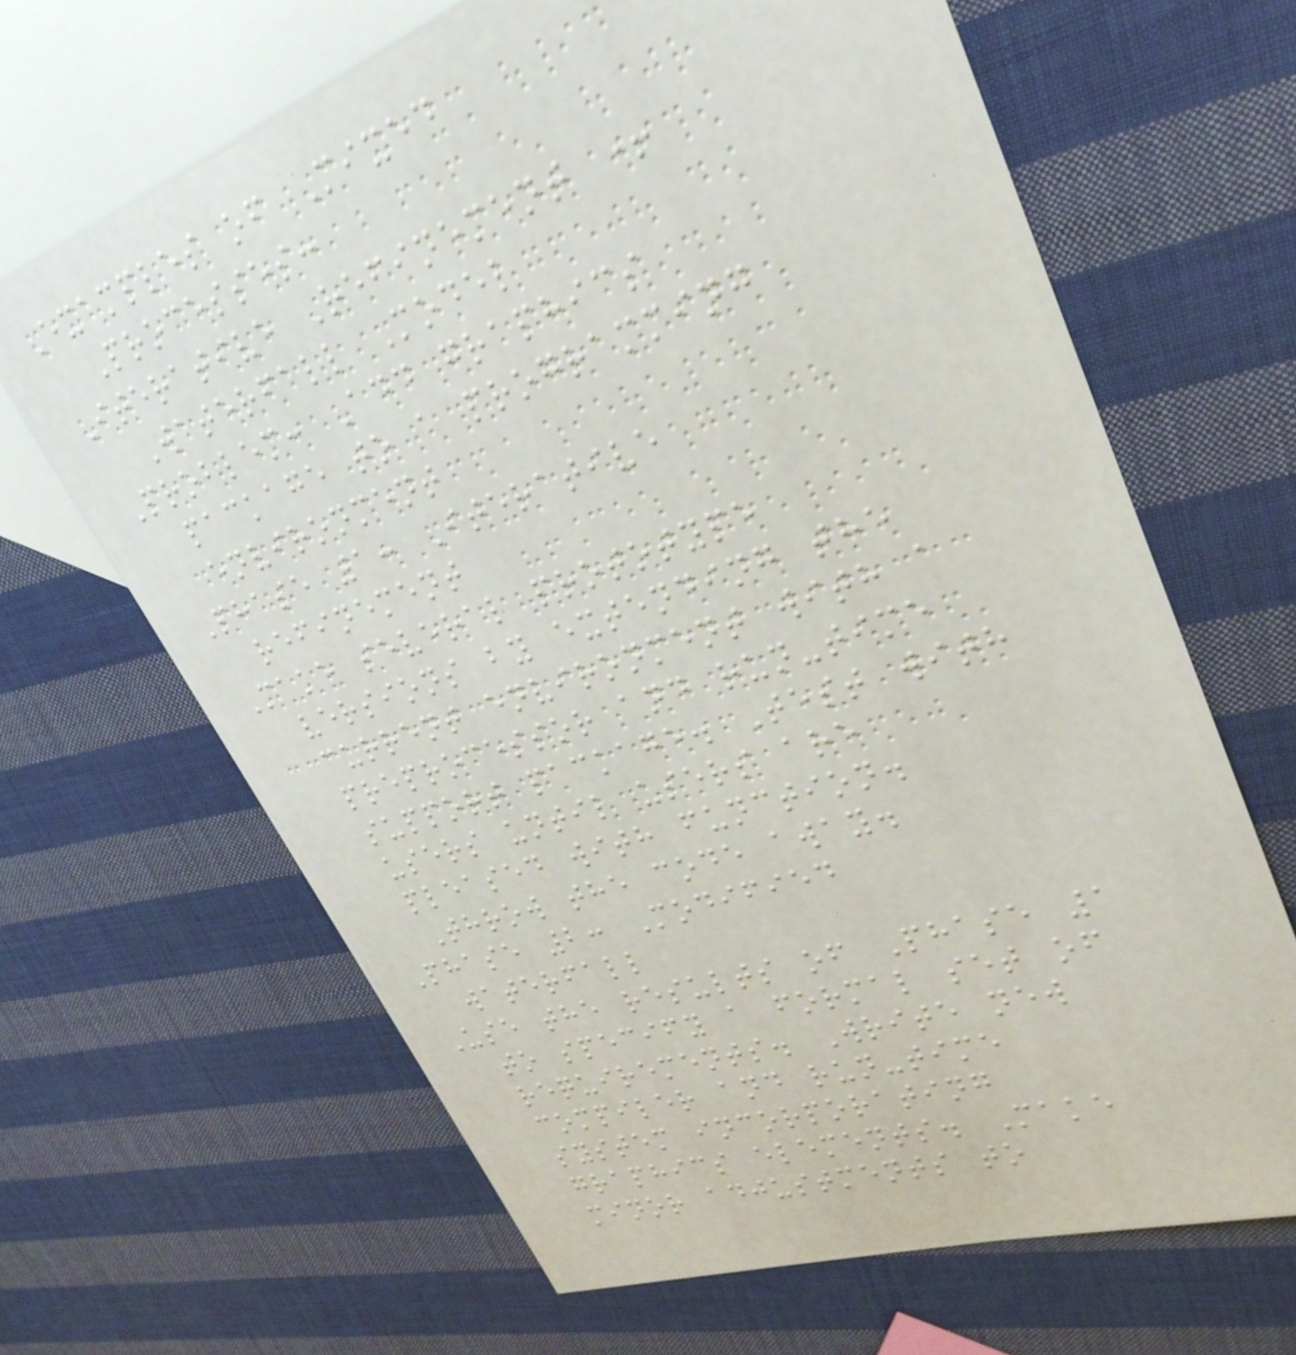Examples of Mixed
Processes:
Iterative Refinement +
Waterfall Model
Problem: Add graphics
package to a programming
environment
Phase 1: Iterative
refinement
Make several prototype
versions by extending the
current environment with a
preprocessor and run-time
support package. Test with
users until users are
pleased with function.
Throw the code away.
Phase 2: Modified
waterfall
Use the results of Phase 1
to specify a formal set of
requirements. Write new
compiler and run-time
system incorporating
graphics elements. Make
minor adjustments to
